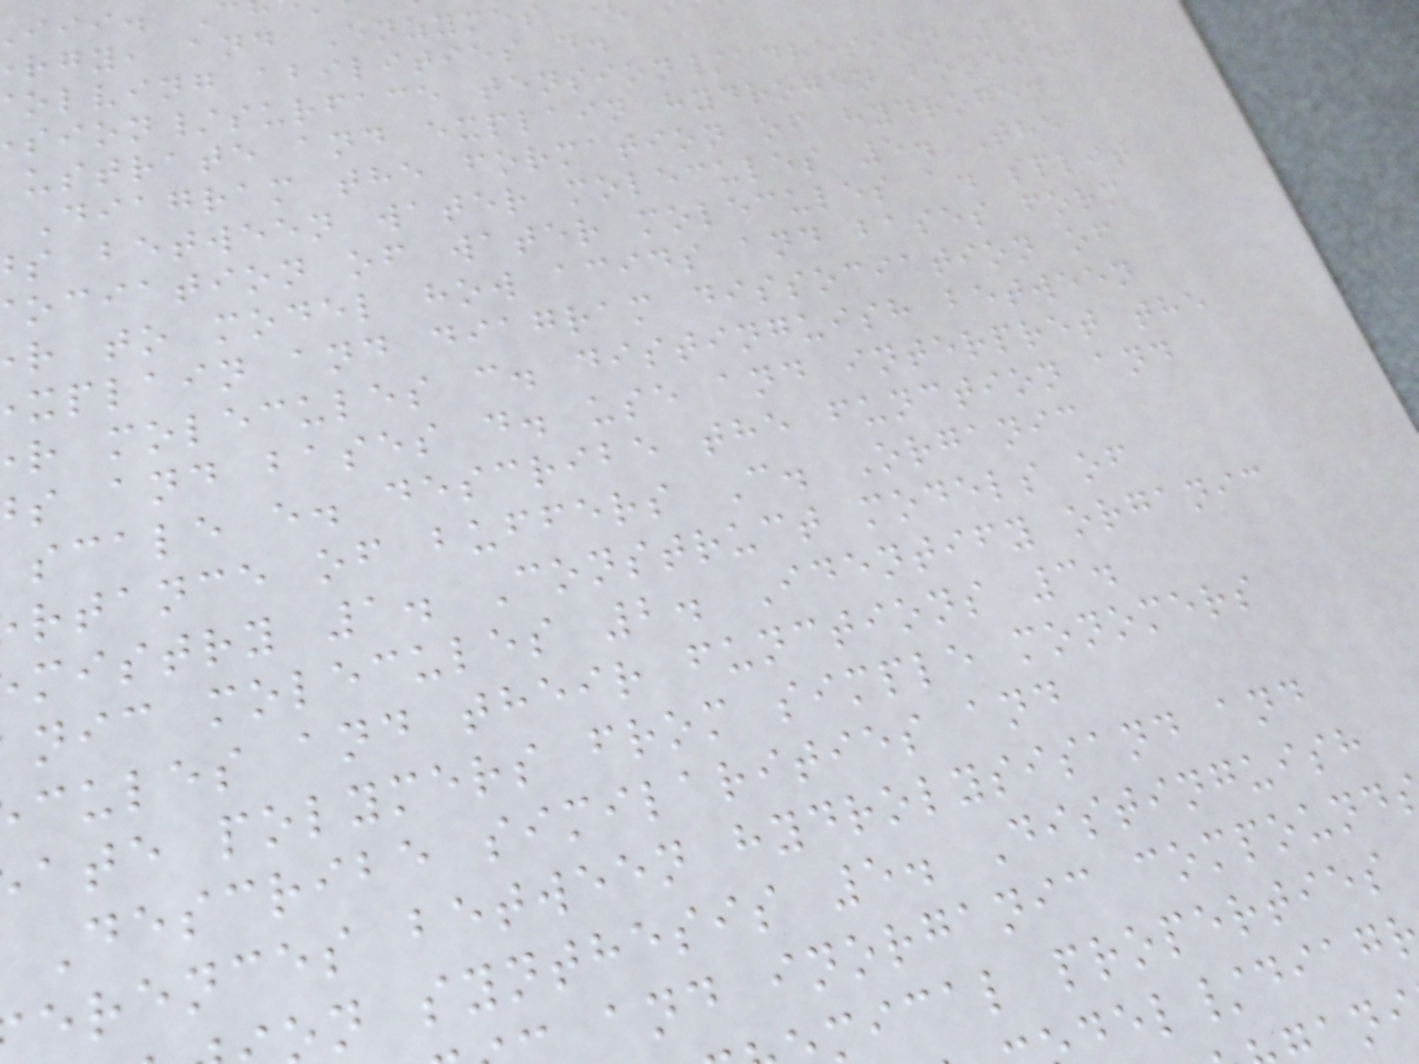rgy, and Enzymes
olving abilities d.
sion/surface tension/adhesion 3.
ustrate and explain hydrogen bonding
Diagram the formation of hydrogen
s between water molecules 5. The
ociation of water molecules a. split
r to model how acids and bases form
xplain and diagram dissociation of
r molecules c. distinguish between
s and bases d. use and interpret the
scale e. describe the function and
rtance of buffers C. Organic
mistry 1. Construct models of
nic molecules 2. Identify organic
cules and their functions 3.
ate polymers from simple monomers
Describe similarities and
erences between hydrolysisand and
n synthesis 5. Distinguish
and inorganic compound
mical properties
